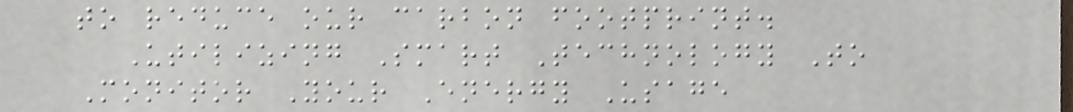to reduce our carbon footprint.
Utilizing Smart Technology To
Monitor Your Energy Usage
